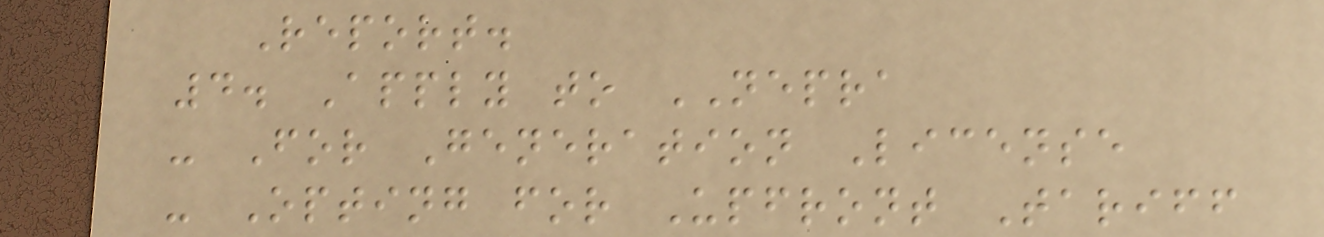Report.
4. Apply to NEPRA
- For Generation License
- Opting for Upfront Tariff
